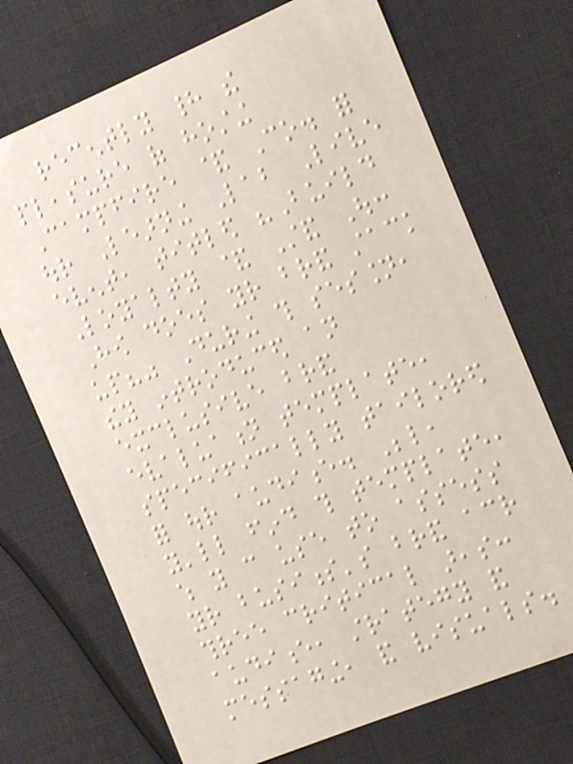recently had the
pleasure of hosting
Campfire & Co. for
our Learning Lab Live
event, titled "Build
Loyalty & Stand Out:
How does your brand stack
up?" During this session,
they introduced an
exclusive brand
evaluation template,
specifically tailored
for our audience. Below,
you'll find this template,
which you can use to assess
your business's brand across
three critical areas:
audience, strategy and
messaging, and visuals.
